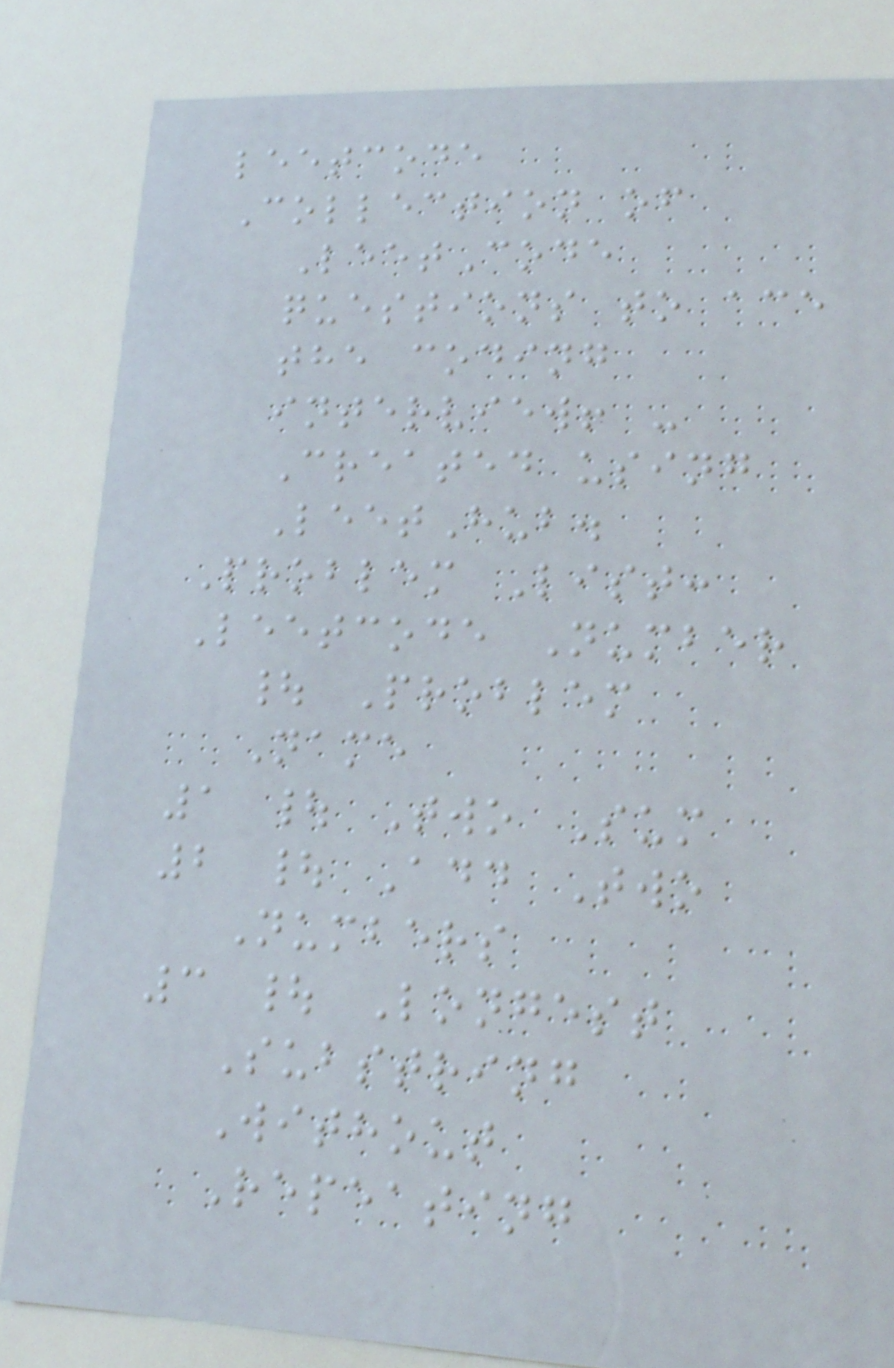leetcode
Collection of
LeetCode
questions to ace
the coding
interview! -
Created using
LeetHub.
Problem List:
Leetcode Number
| Problem
Name
1 | Two Sum
2 | Add Two
Numbers
3 | Longest
Substring
Without
Repeating
